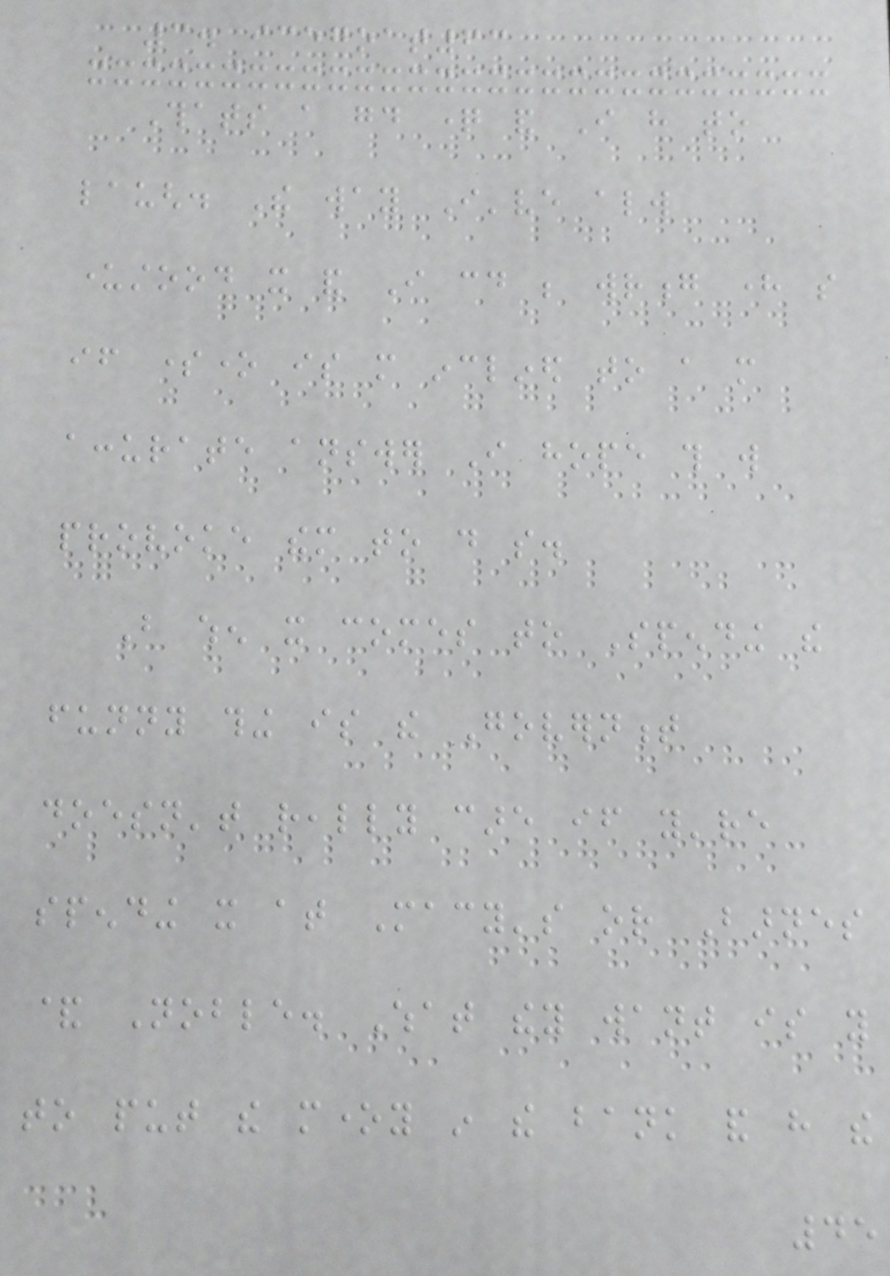3. icegoat63
Thats a good question and I have to
laugh. The way I've always
understood it and I could be wrong here so
if someone is more inclined to a more
accurate answer I hope this will
provoke them to do so.
But when it comes to Spending the
funny thing is the Government
doesn't really care if you're
spending it at Macy's or Barnes
& Noble. What they want is you
to put the money in the bank and have the
45
